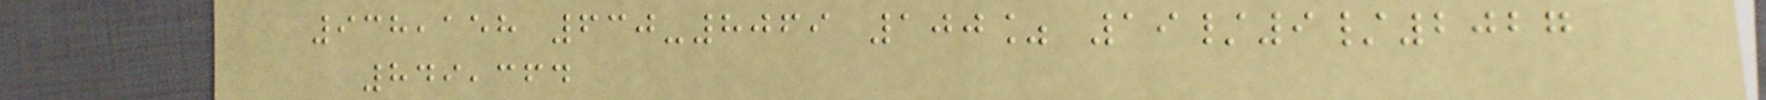938,158 630-8069 100% 19/9/2027
849,364
